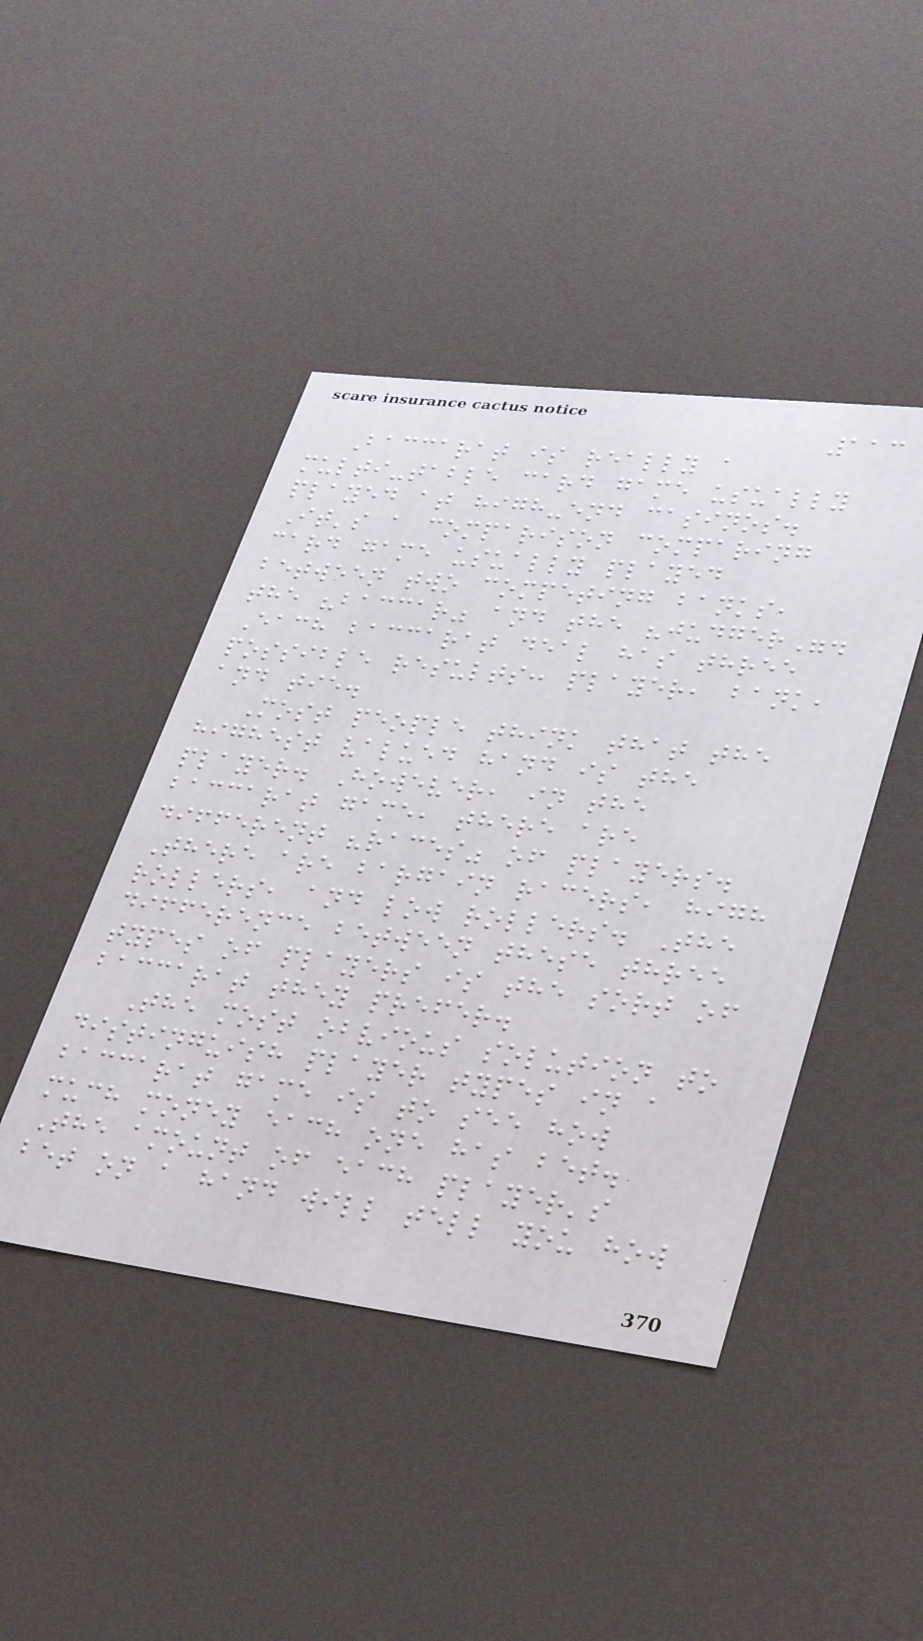113
Baccarat is really a
multi-table card game usually
played at high-end casinos.
It's a comparison comparing
card game usually played
between two competing banks,
the "baccar" and the "judger".
Each baccarat deal has three
possible results: player, bank,
and tie.
Most people think that the
highest valued hand is the
player. However, in the
baccarat game, there are
different "races" of players.
There are bargain racers, high
rollers, and low rollers. The
difference between these three
types of players is the sort of
baccarat they prefer.
The most obvious solution to
distinguish player types in a
baccarat game is to see how
much money each one has bet.
The amount of each player's
bet on a hand will tell you how
